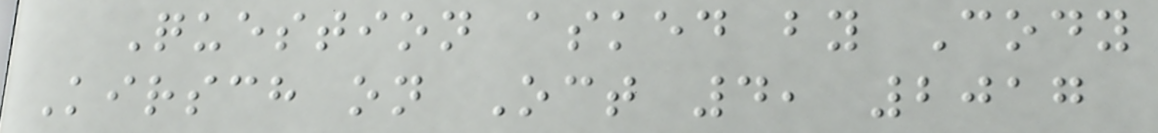Question asked by Cody
Kirsch on Oct 4, 2017
